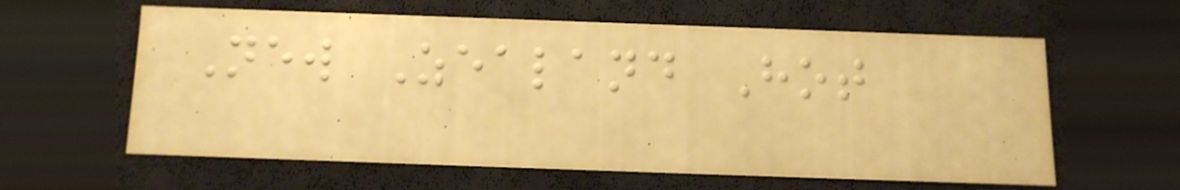New Zealand Hot
